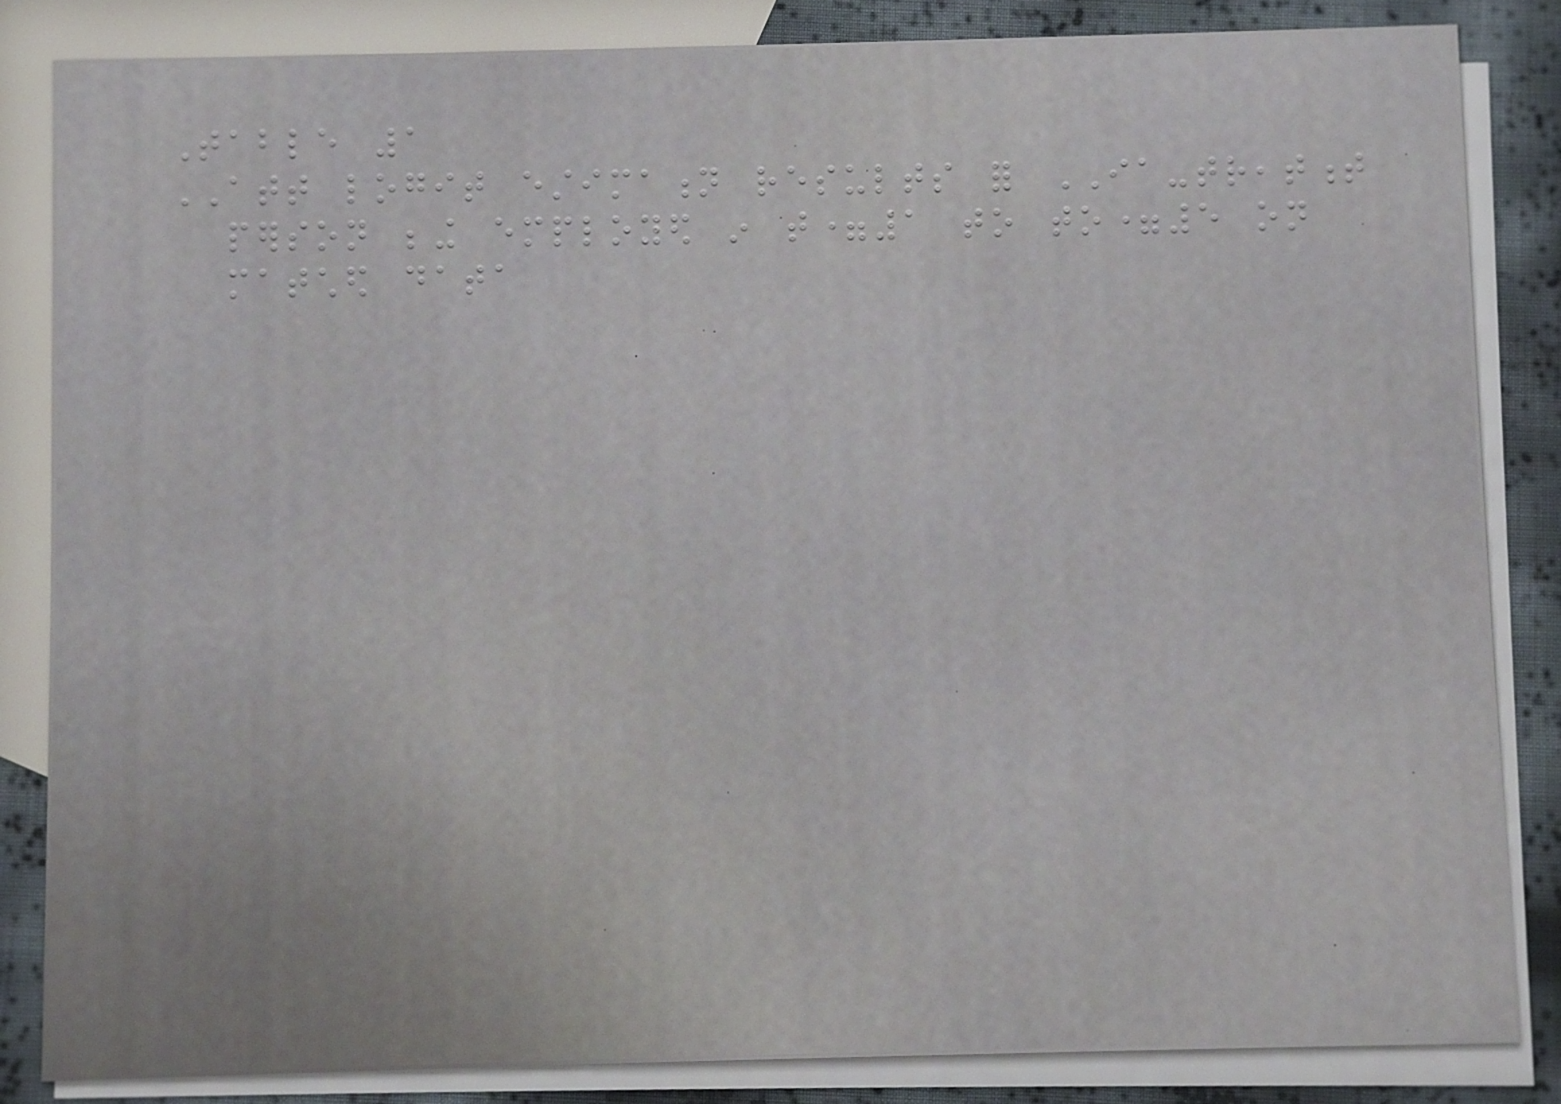Table 1
ATT logit estimation results for IA-treatment
person being employed in t=1 to to=5 on
matched data
